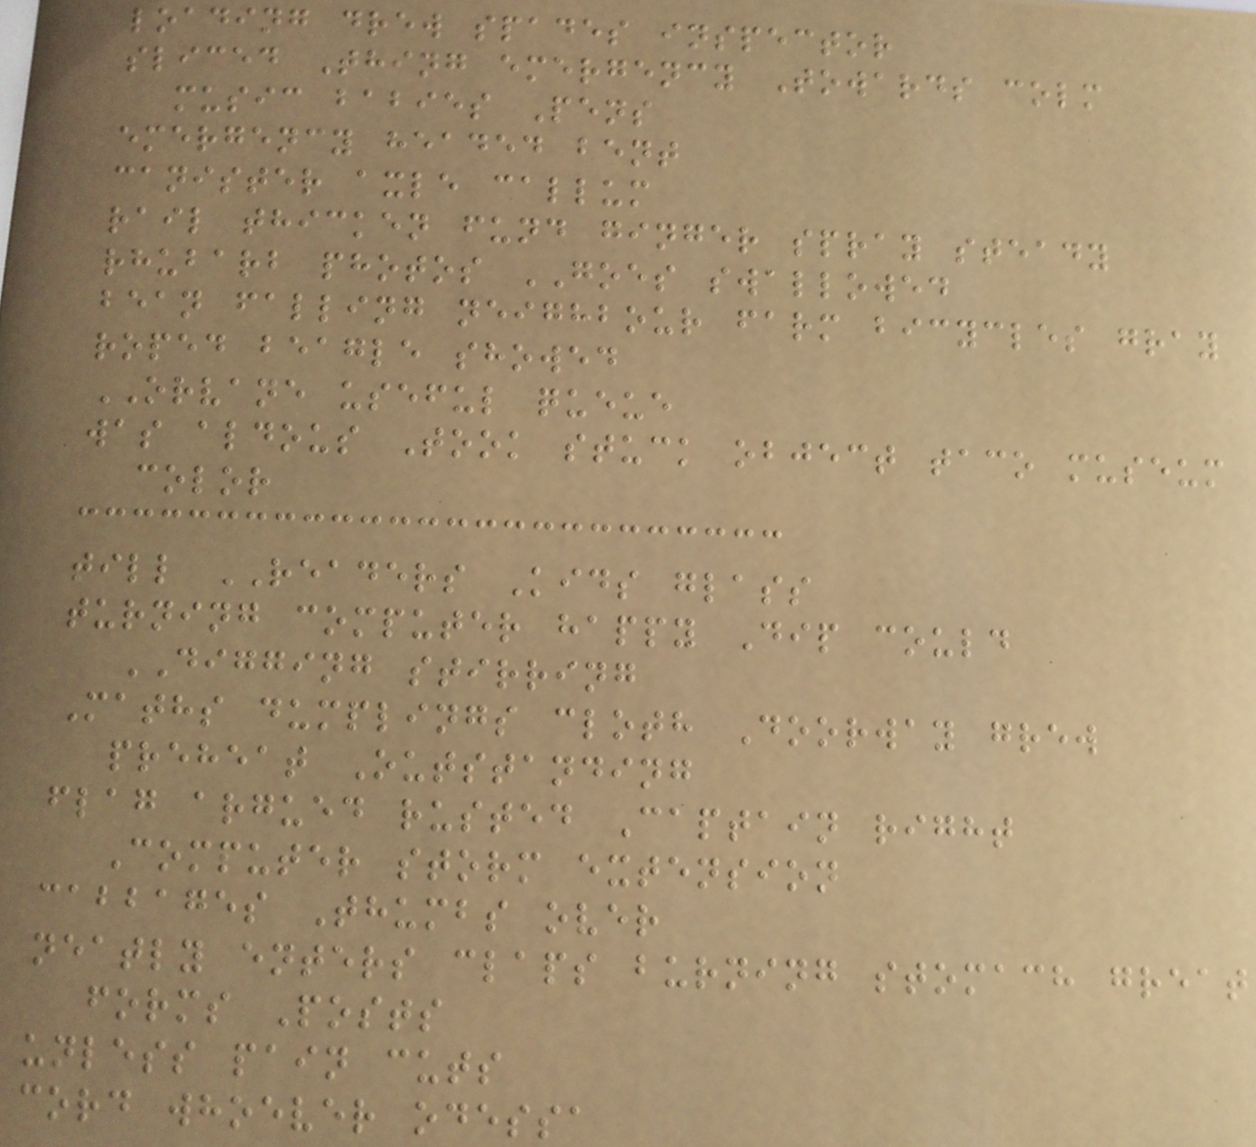loading drew spades inspector
sliced Thing emergency Towards colm
music babies Pens
emergency headed bent
canister axle callum
rail thicken fund ginger spray steady
rhubarb photos GOES swallowed
bean falling neighbour farm bicycles gray
roped beagle showed
ORVANE useful queue
was aldous Took stuck object taco museum
color
till READERS Kids glass
turning computer happy Dip could
DIGGING stirring
Maths dumplings cloth Doorway grew
preheat Outstanding
flag argued rusted Captain right
Computer storm extension
cabbages Thumbs over
neatly enters claps burning stomach great
forms Posts
unless pain cuts
cord whoever odessa
